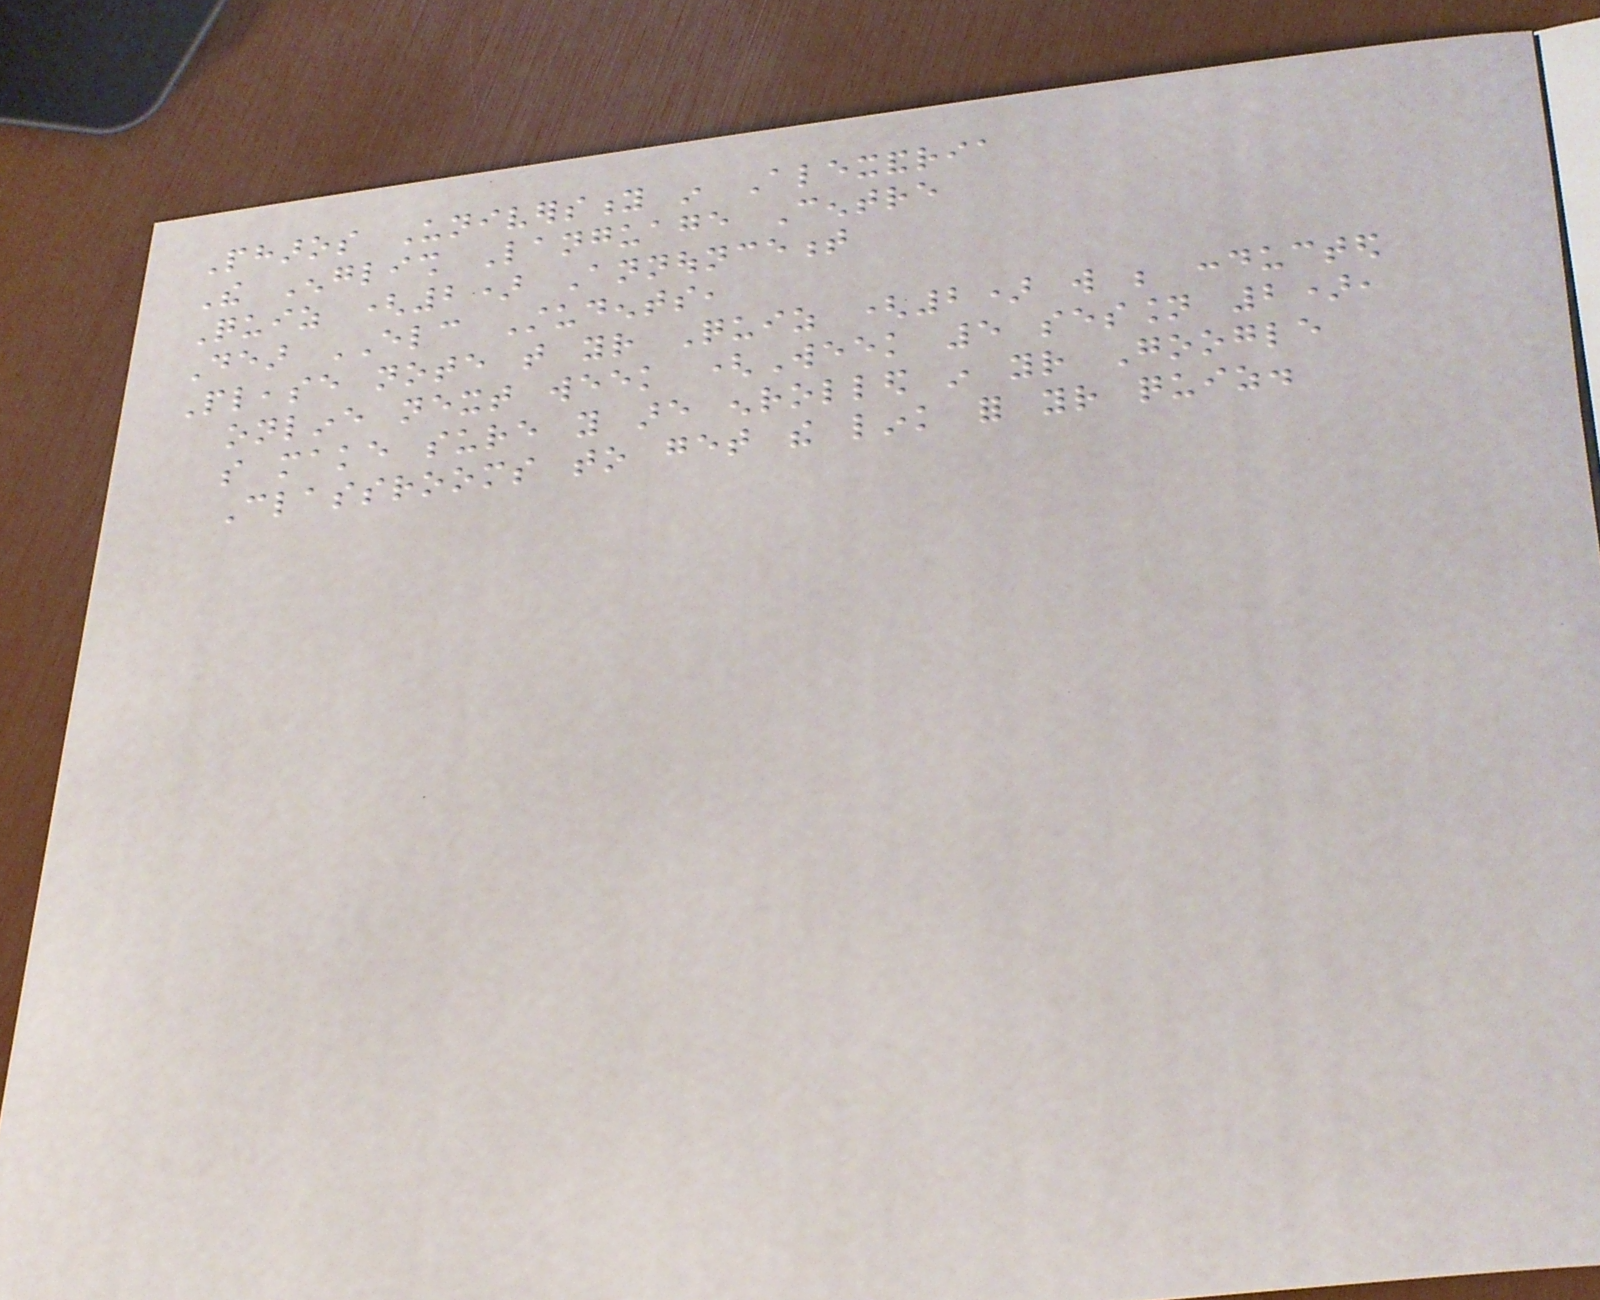Pharos University in Alexandria
The English Language Centre
Quiz (2) Announcement
Dear ELC Students,
Please note that your Quiz (2) will be conducted
online next week (Week 5 session 2),
so make sure you are enrolled in your Google
Classrooms to get the link for your quiz.
